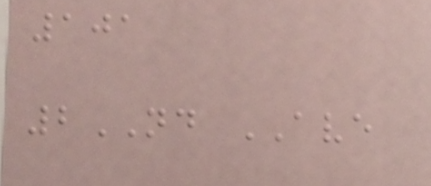101
2ND AVE
